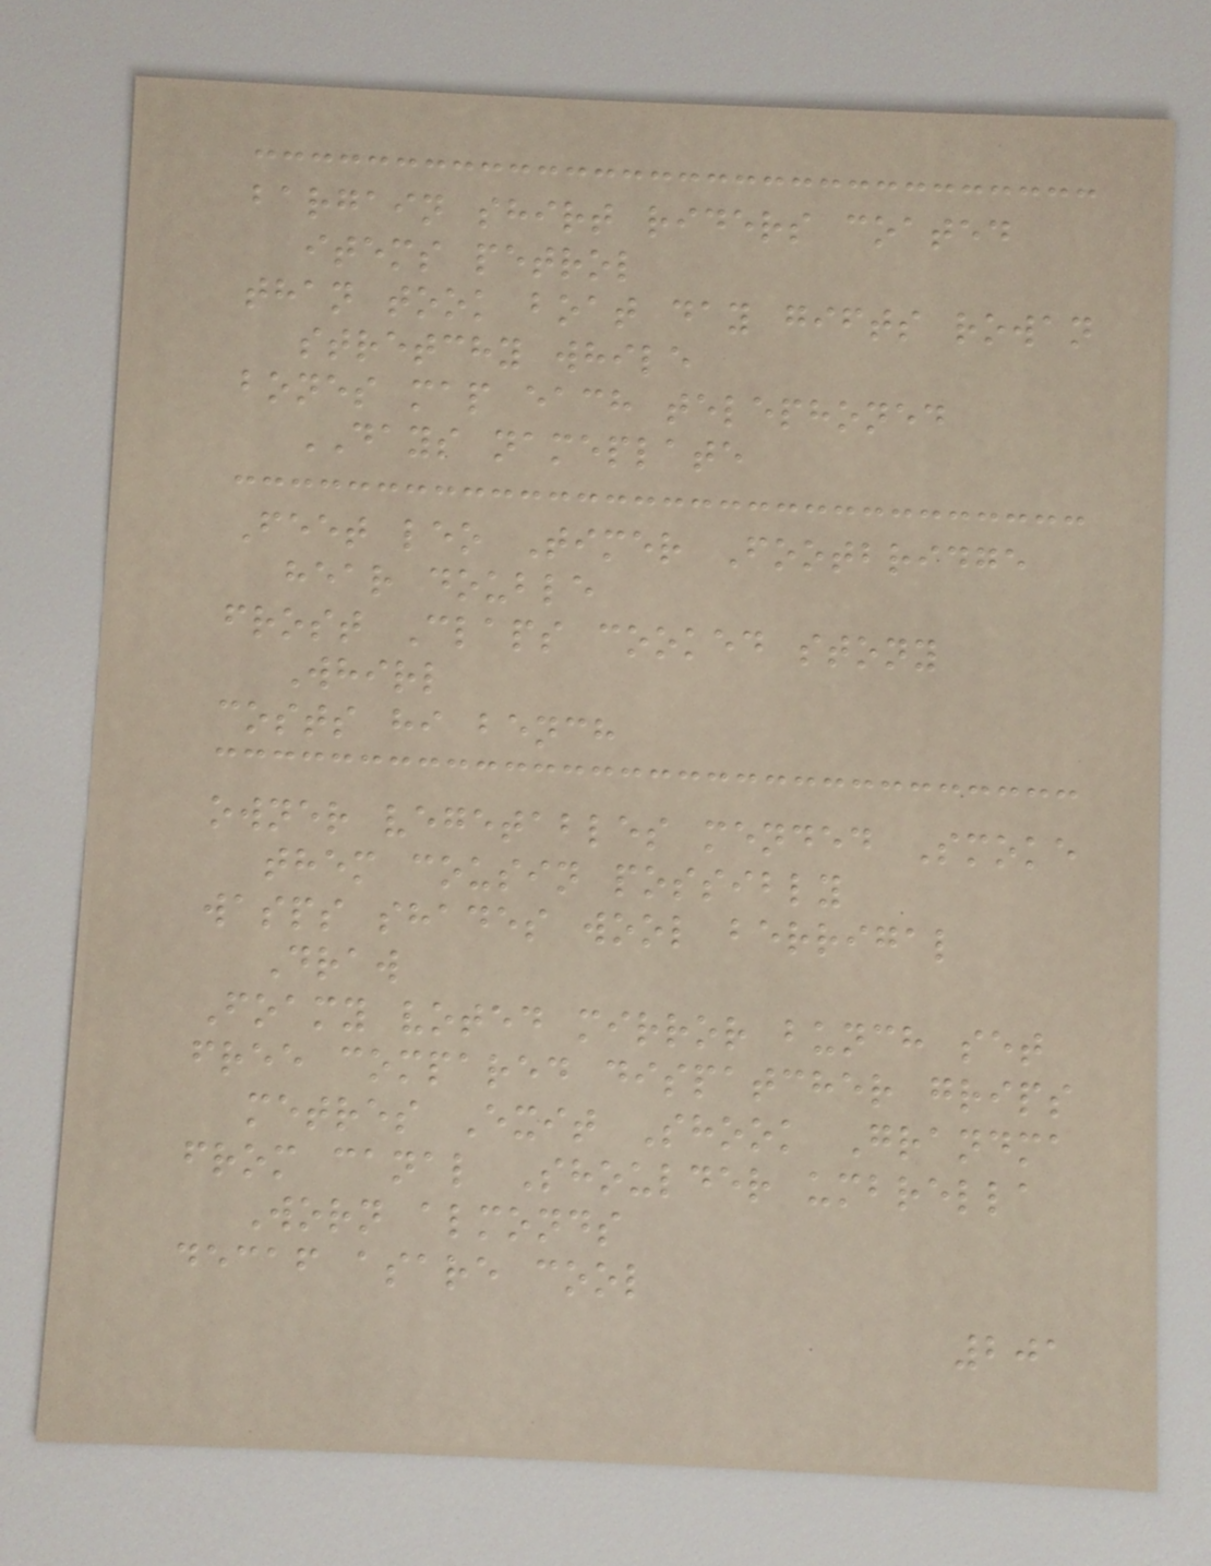bargain shirt riders coated
items petrol
than took boat day gifts rowan
stretchy while
bones map each telephoned
DAYS nameplate
Feet leo Timer Footbridge
hear double
frost Claps cooked stony
Whirl
costs hi bench
owner vegetables mended Smoke
them cousin possibly
wasps shades wool berrigal
Draw
Foamy voted mirror bunch set
free compared dispatcher grips
metres Exit Shook Grandma
from canal Shoulder umbrella
Worn almonds
decaf asare cool
201
